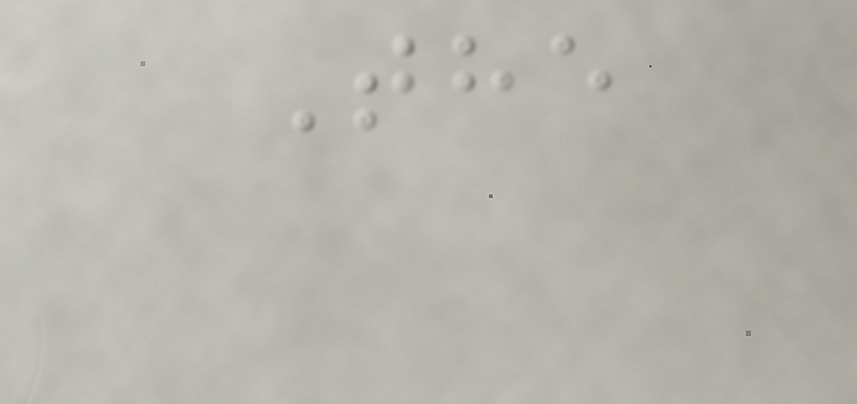The
